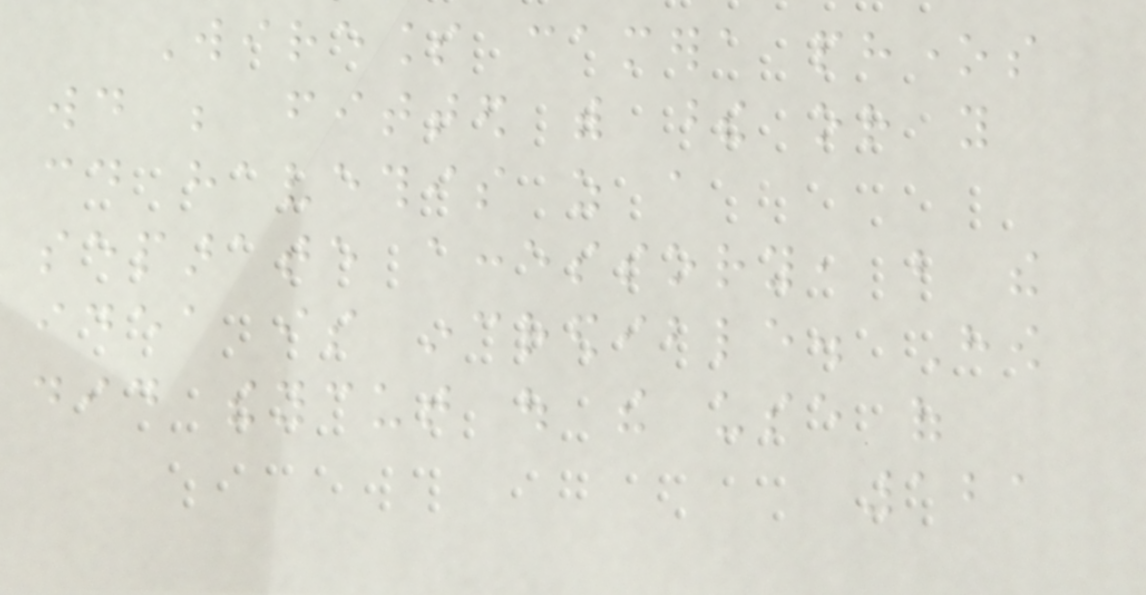Wireless camera phones
would be fitted with these or you
could havethis as a
separate accessory, but the
idea is incredible. How
did theycut out the use of
121
